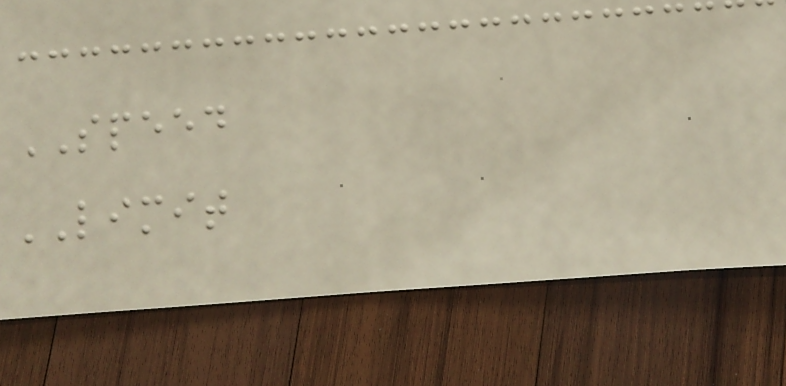SPEED
LIMIT
